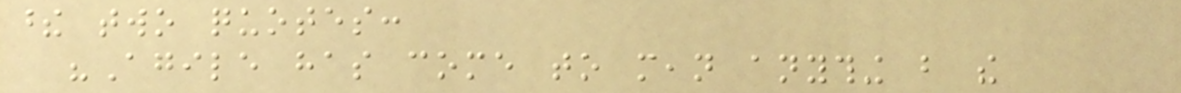these two quotes:
"Agile has come to mean anything but the
